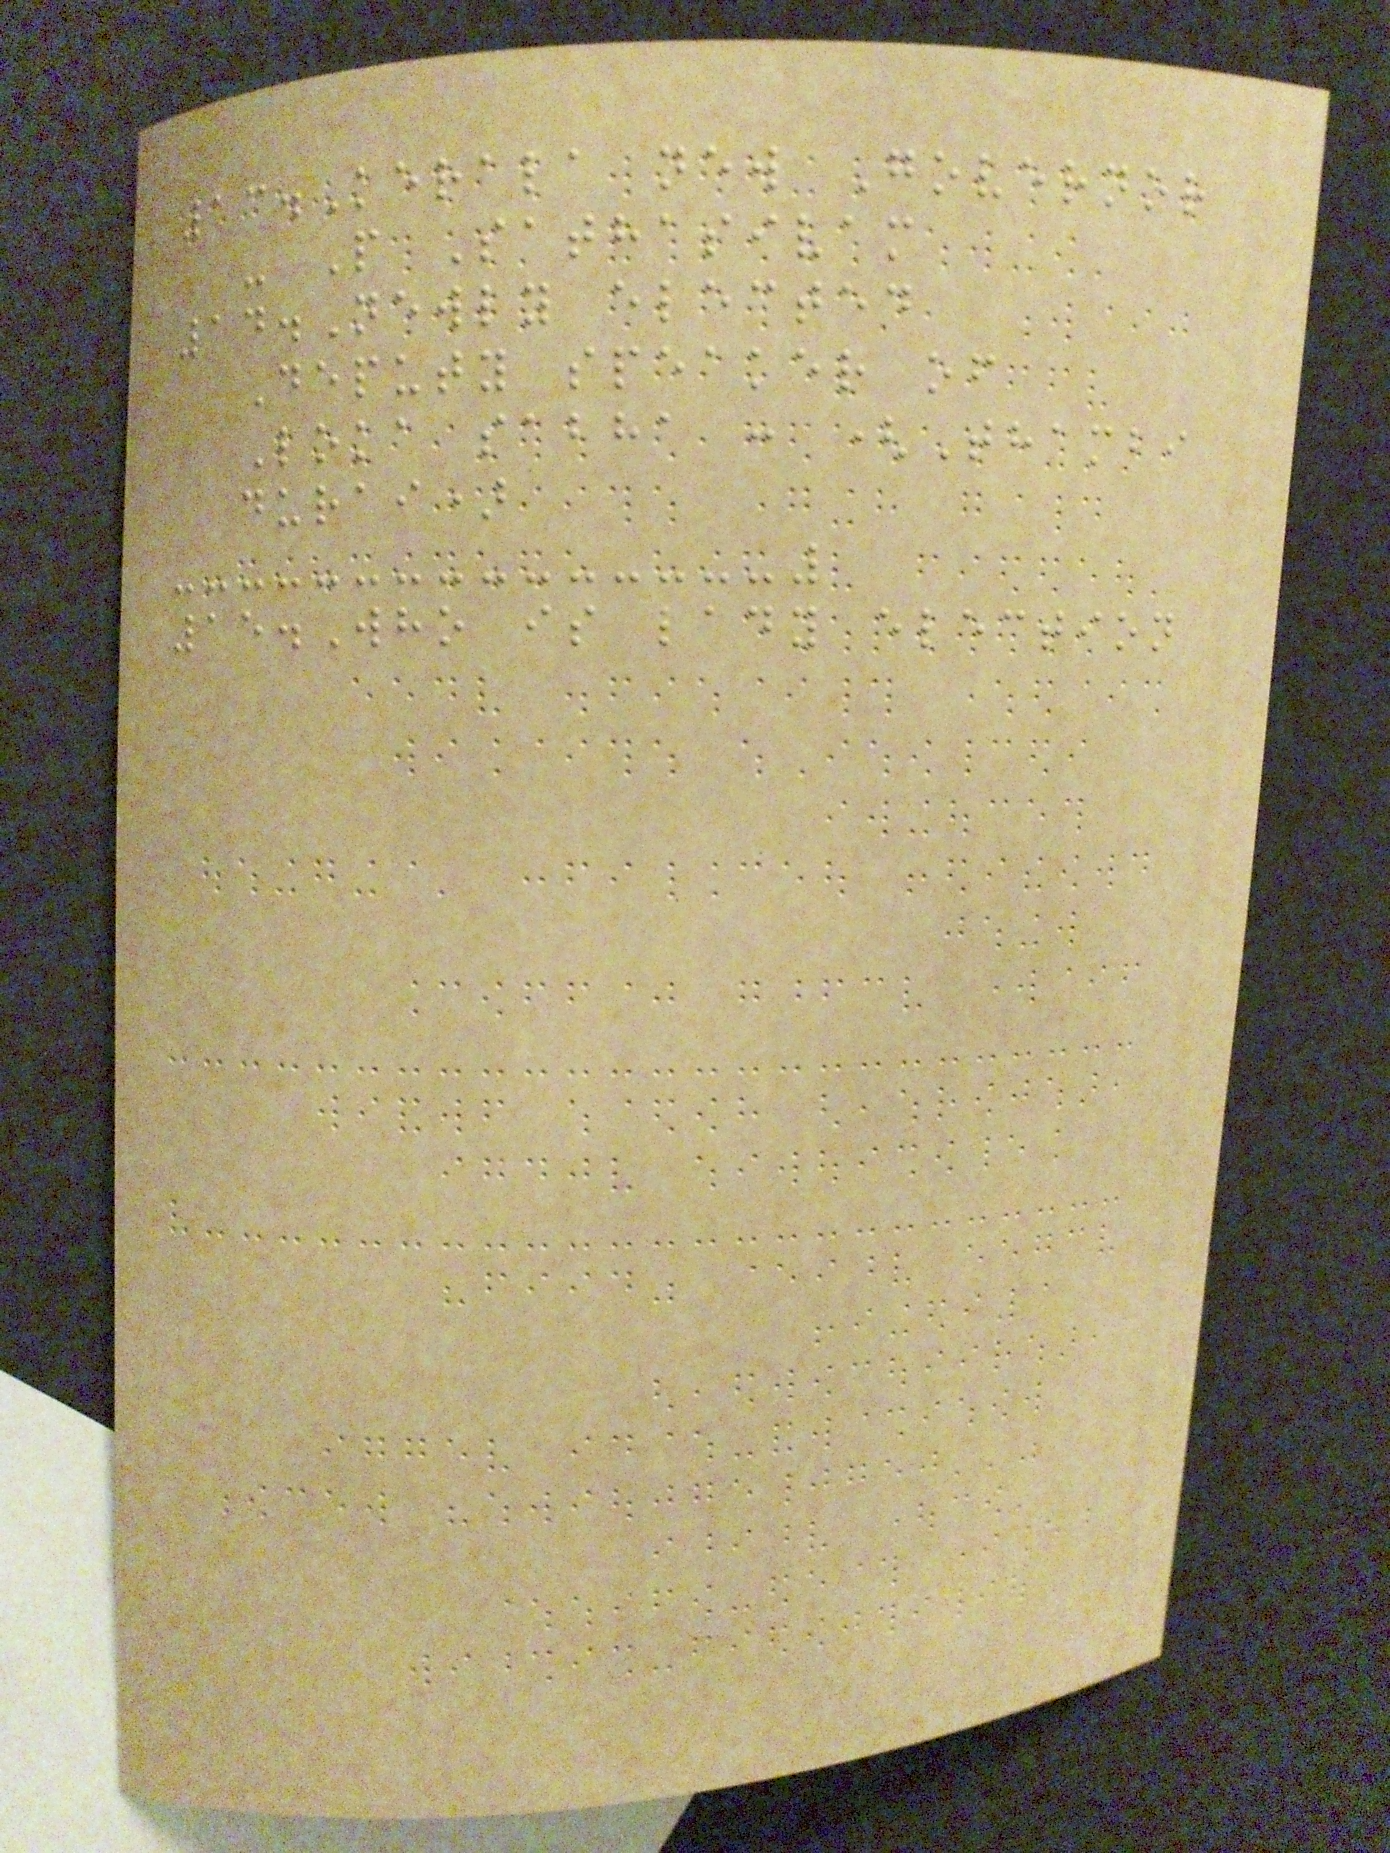13.Kerala new Governor
- P Sathasivam
14.Newly elected
Deputy speaker of
Loka sabha : (Thambi
durai)
15.Who is lady election
